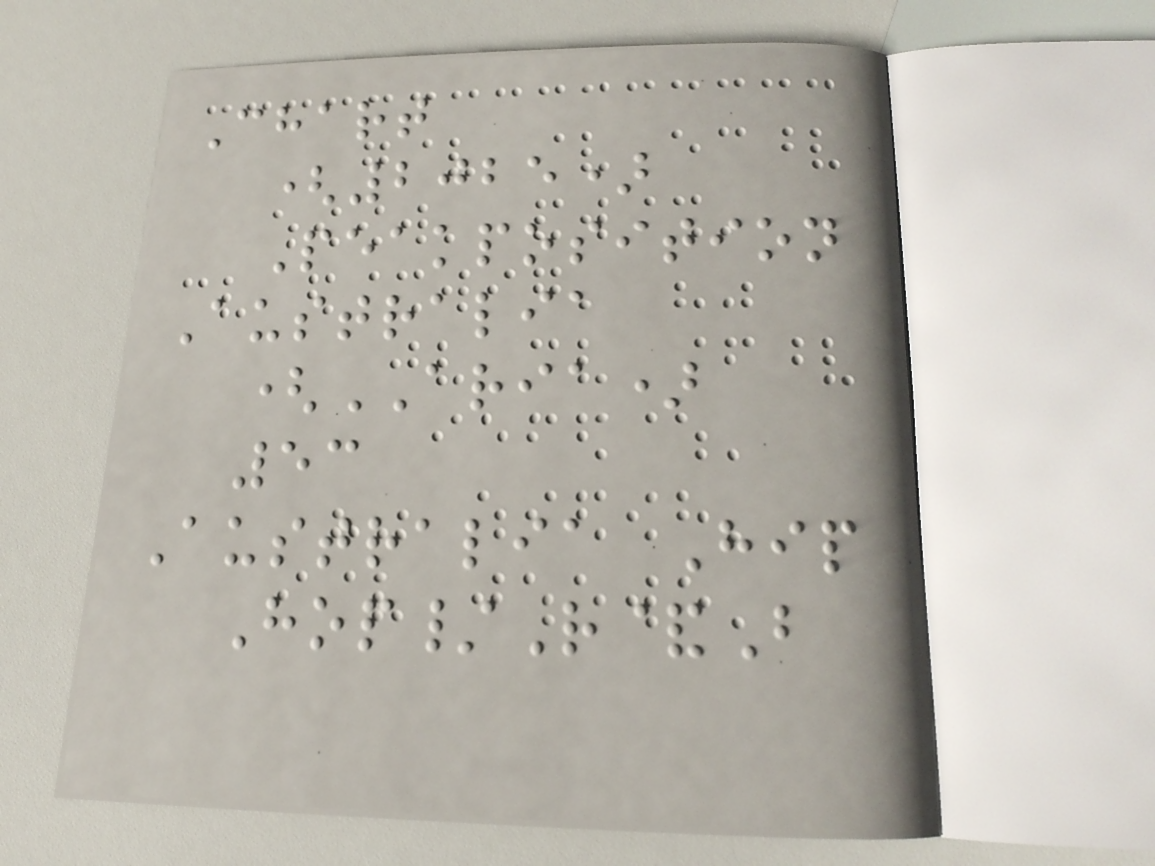Chart
(2025)
Peakposition
Australia
(ARIA)
53
Australia Hip
Hop/R&B
